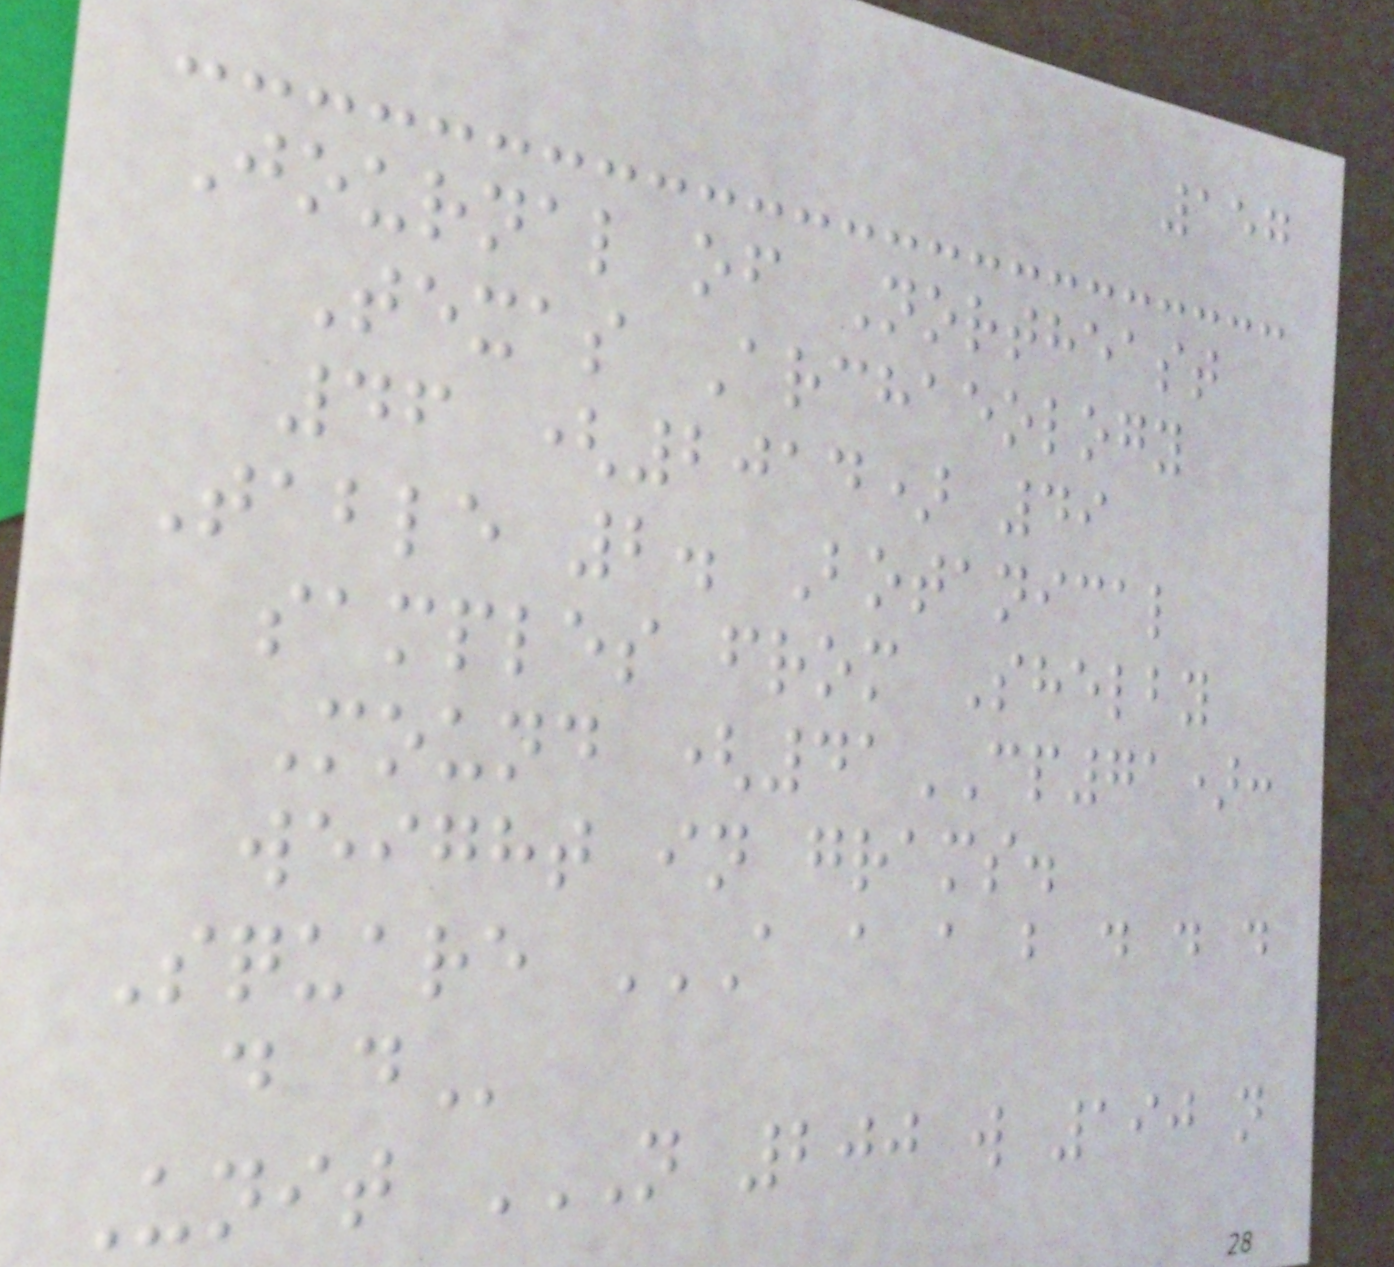157
Journal of Northeast
Texas Archaeology
46 (2014) 49
Table 2. Botanical
samples from Shelby
Mound (41CP71):
weight in grams.
Square A A A B D D D
D D
Unit N 200 W 190 N
